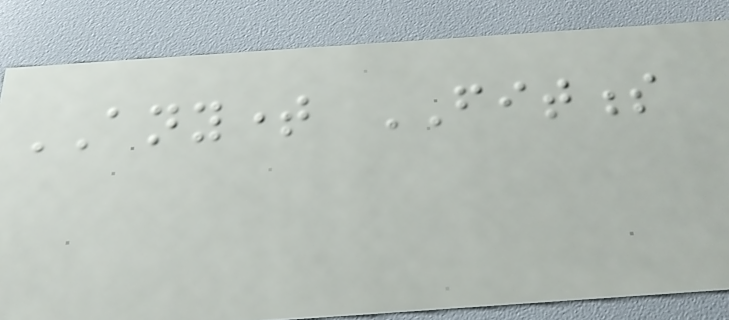ANYTIME FITNESS
